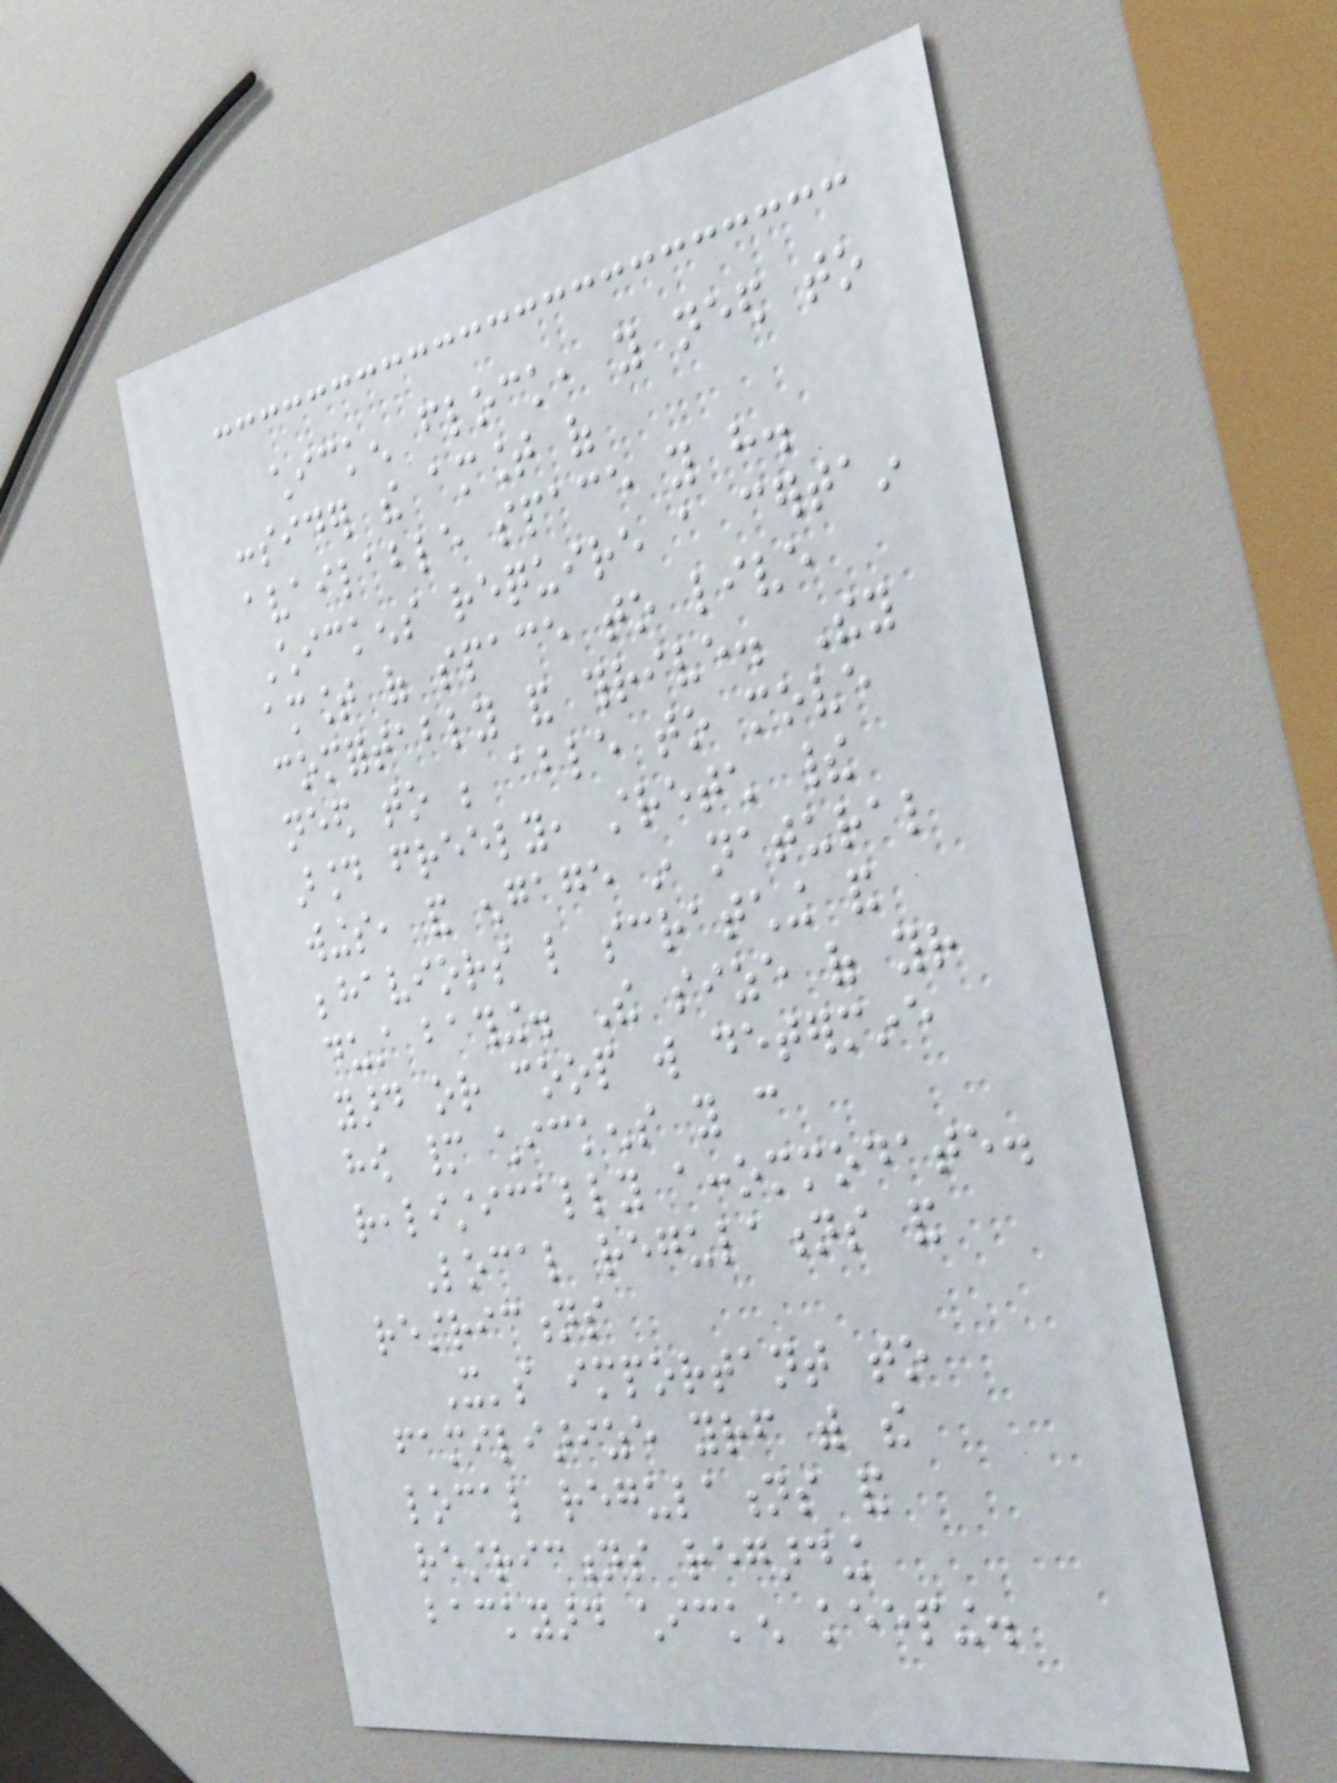chicken flock, you need to
consider the amount of
available space you have.
Chickens require a certain
amount of space to live
comfortably and thrive. They
need to be able to move
around freely, stretch their
wings, and engage in natural
behaviors like scratching and
dust bathing. The size of your
yard or coop will determine
how many chickens you can
realistically accommodate.
Local regulations and
restrictions
It's important to
familiarize yourself with the
local regulations and
restrictions regarding
backyard chicken keeping.
